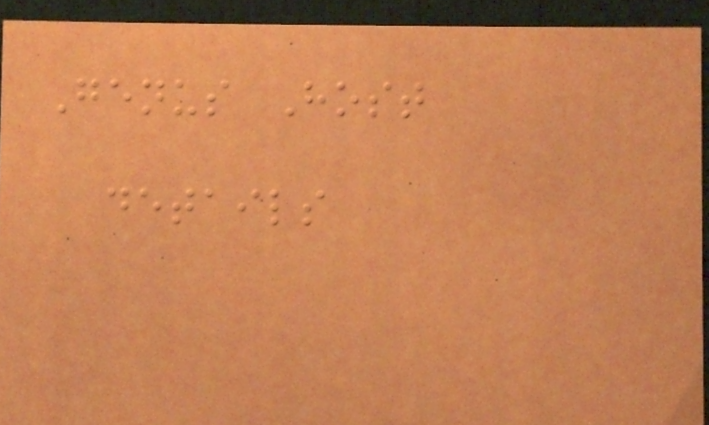Genus Host
details
